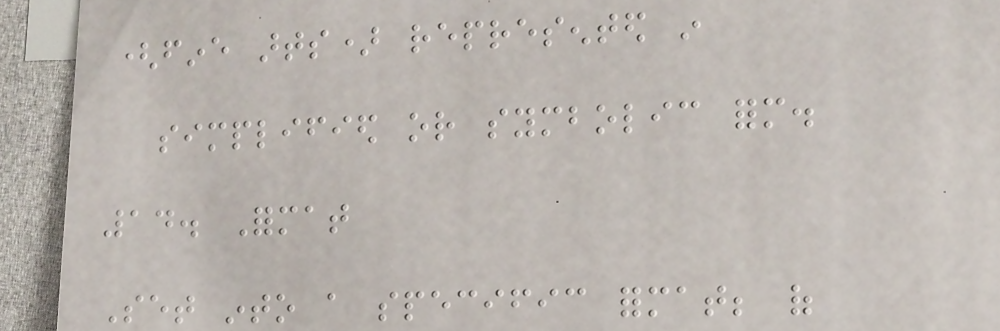(fine arts) represented in
simplified or symbolic form.
14. Format
Set into a specific format; of
